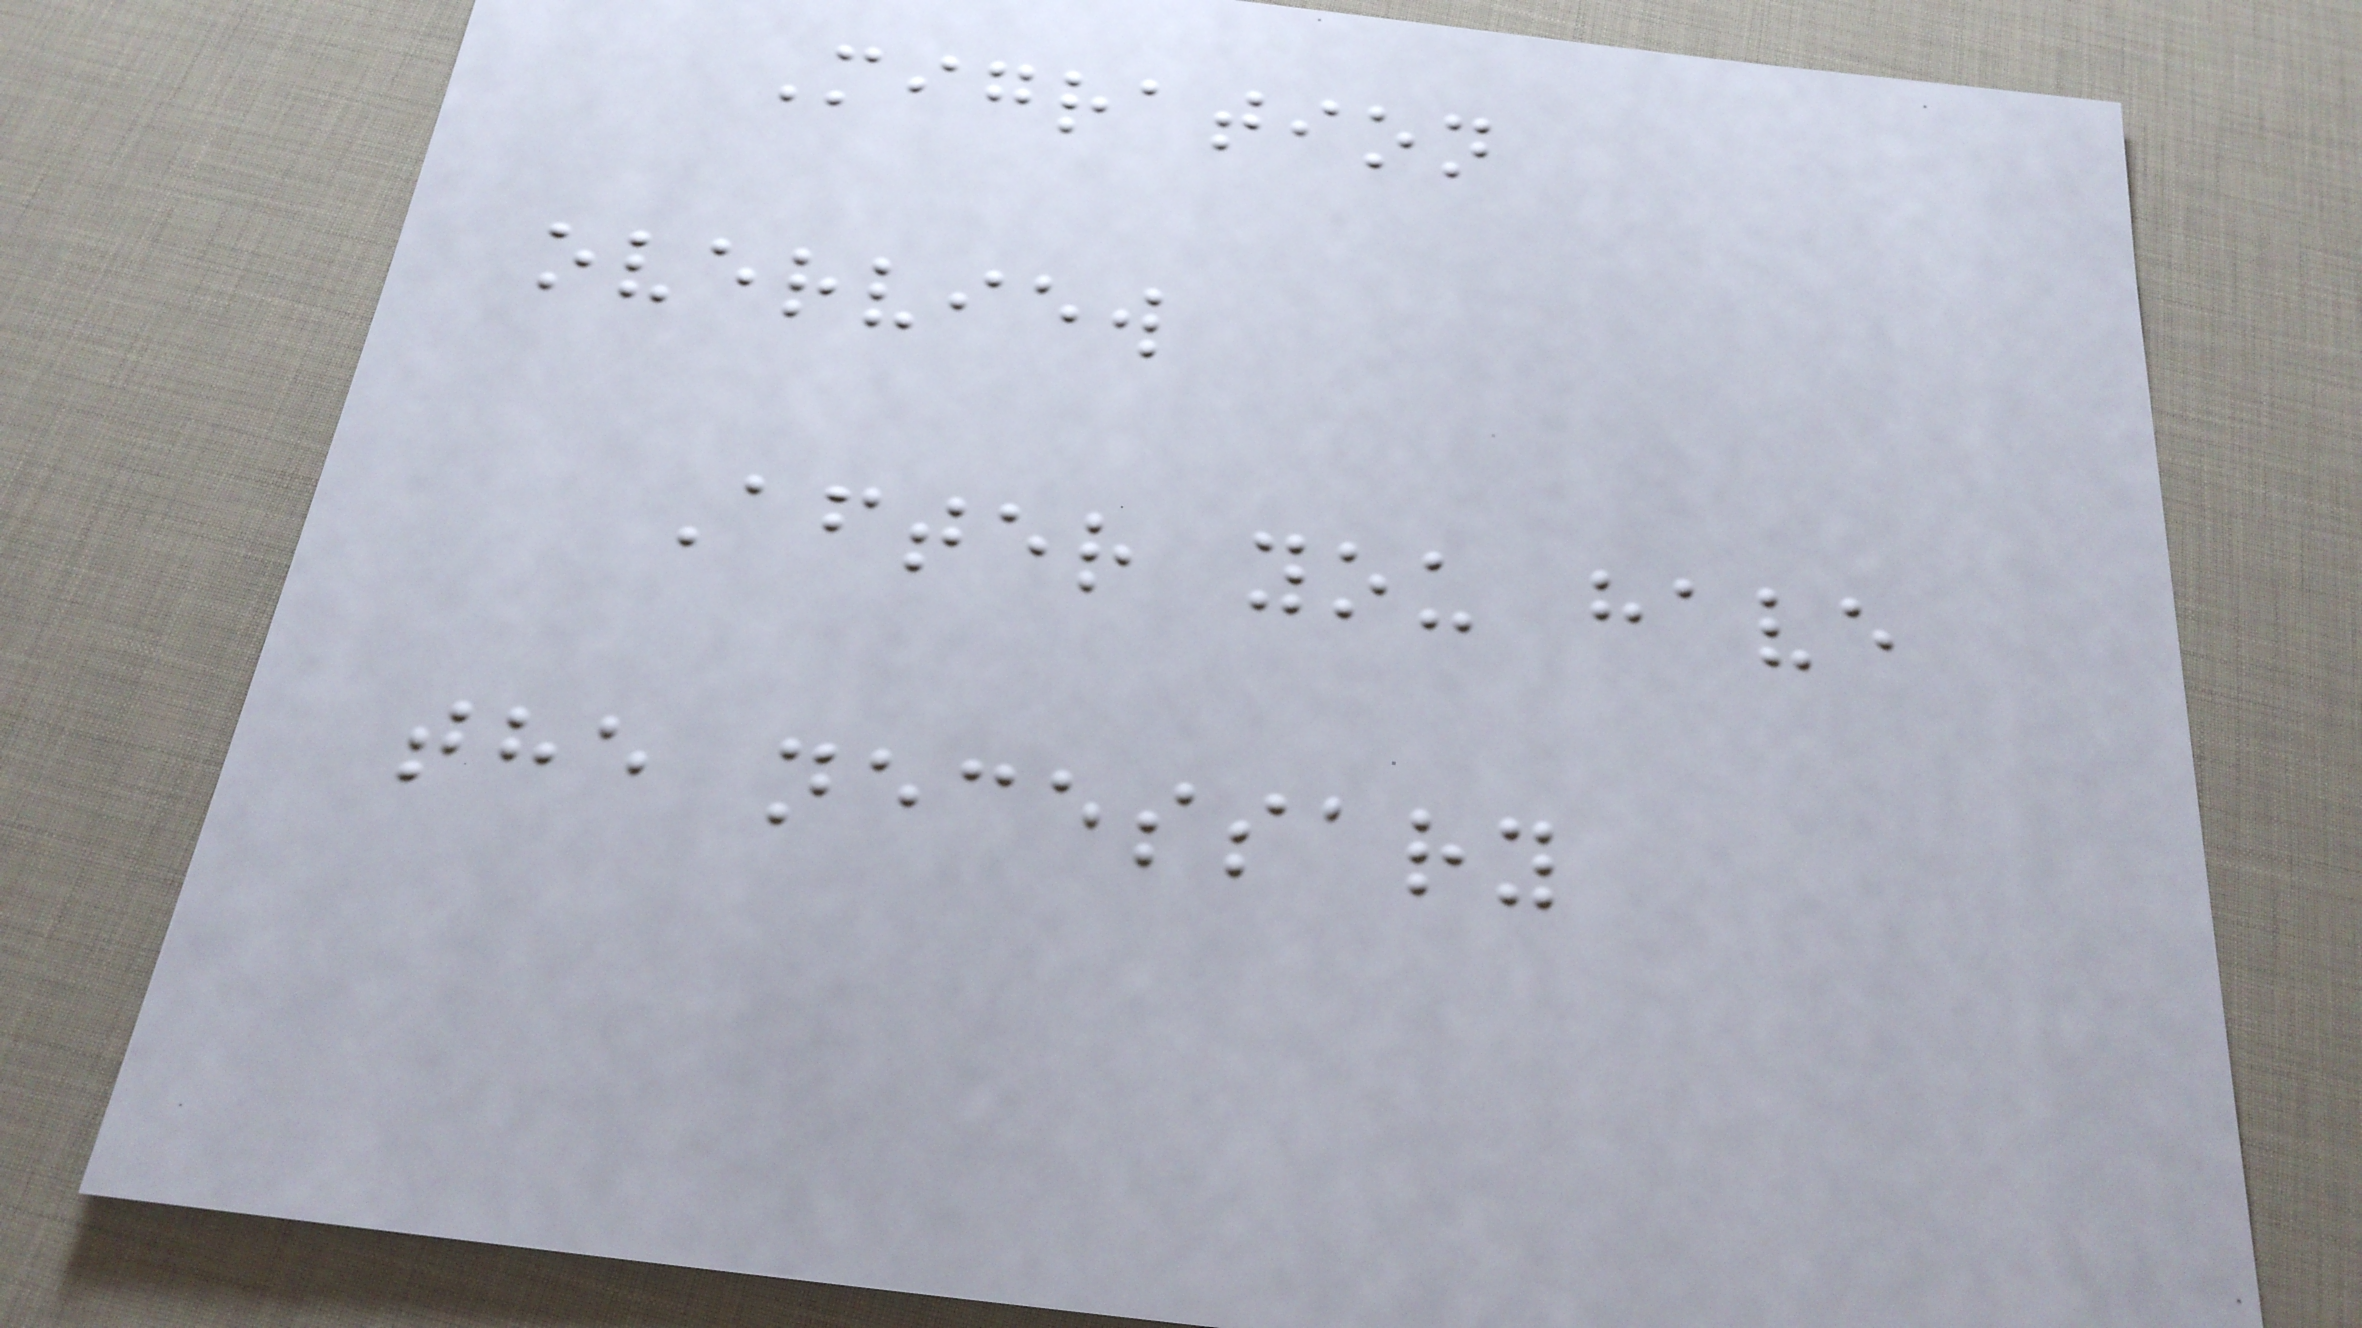Migration
overview
After you have
the necessary
